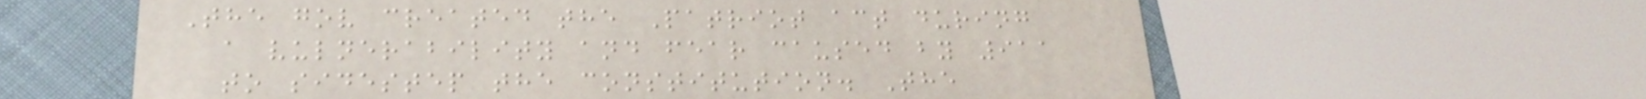The gov created the Patriot act during
a vulnerability and fear caused by 911
to sidestep the constitution. The
